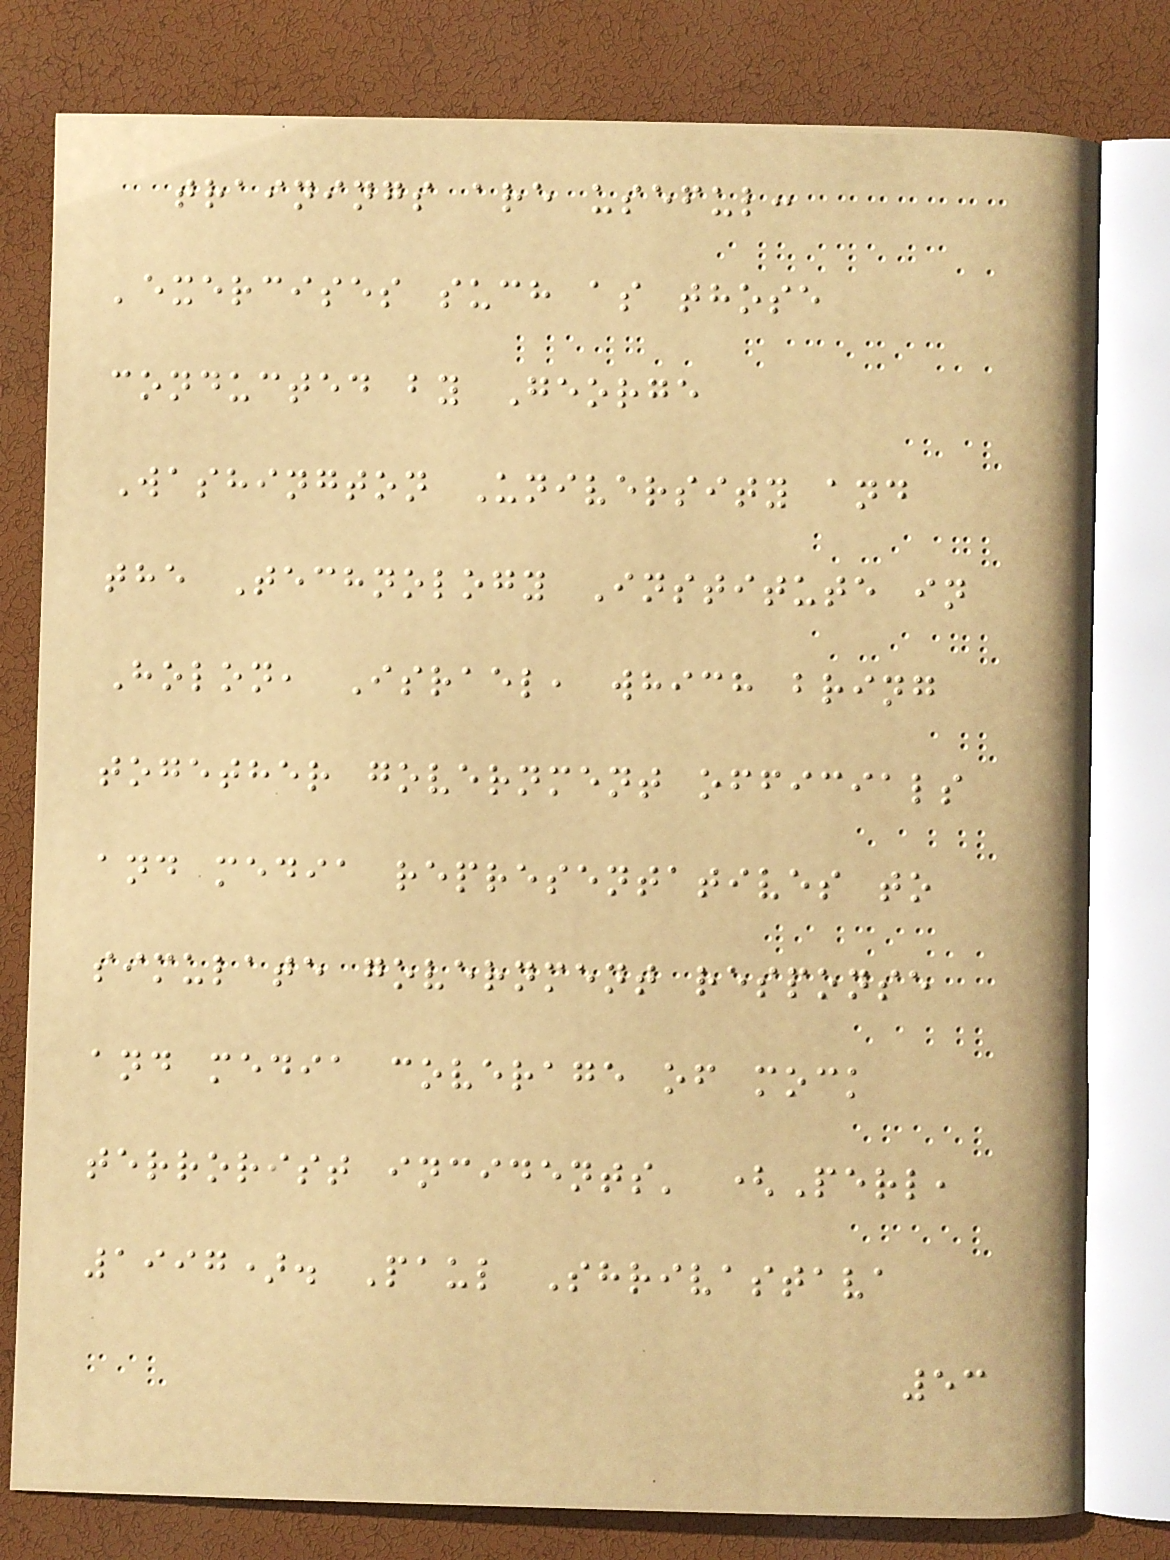trainings are useful:
'exercises such as those
conducted by George
Washington University and
the Technology Institute in
Holon, Israel, which bring
together government officials
and media representatives to
simulate government response
and media coverage of mock
terrorist incidents' (Perl,
1997). Paul Shrivastava
53
